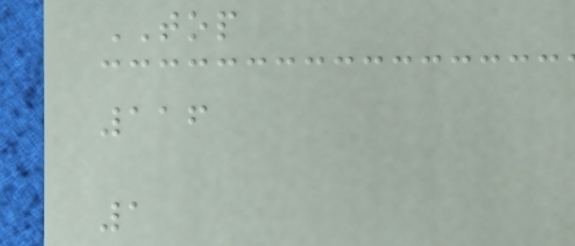TOP
116
1
